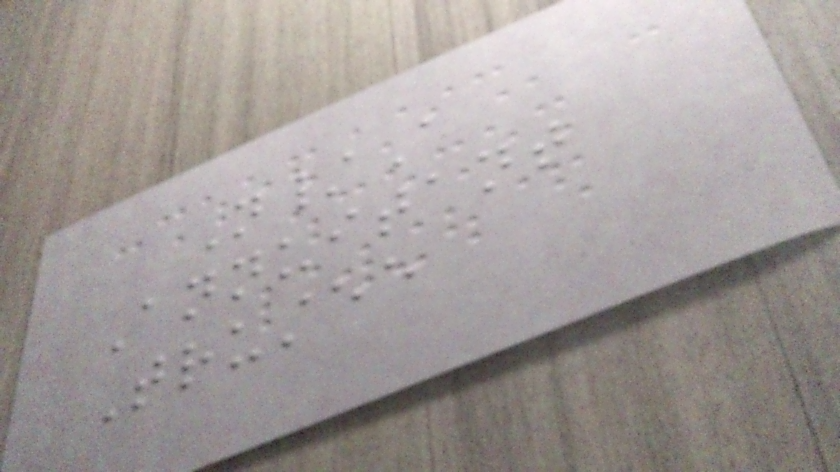N/A
Annuitant
Trustee
